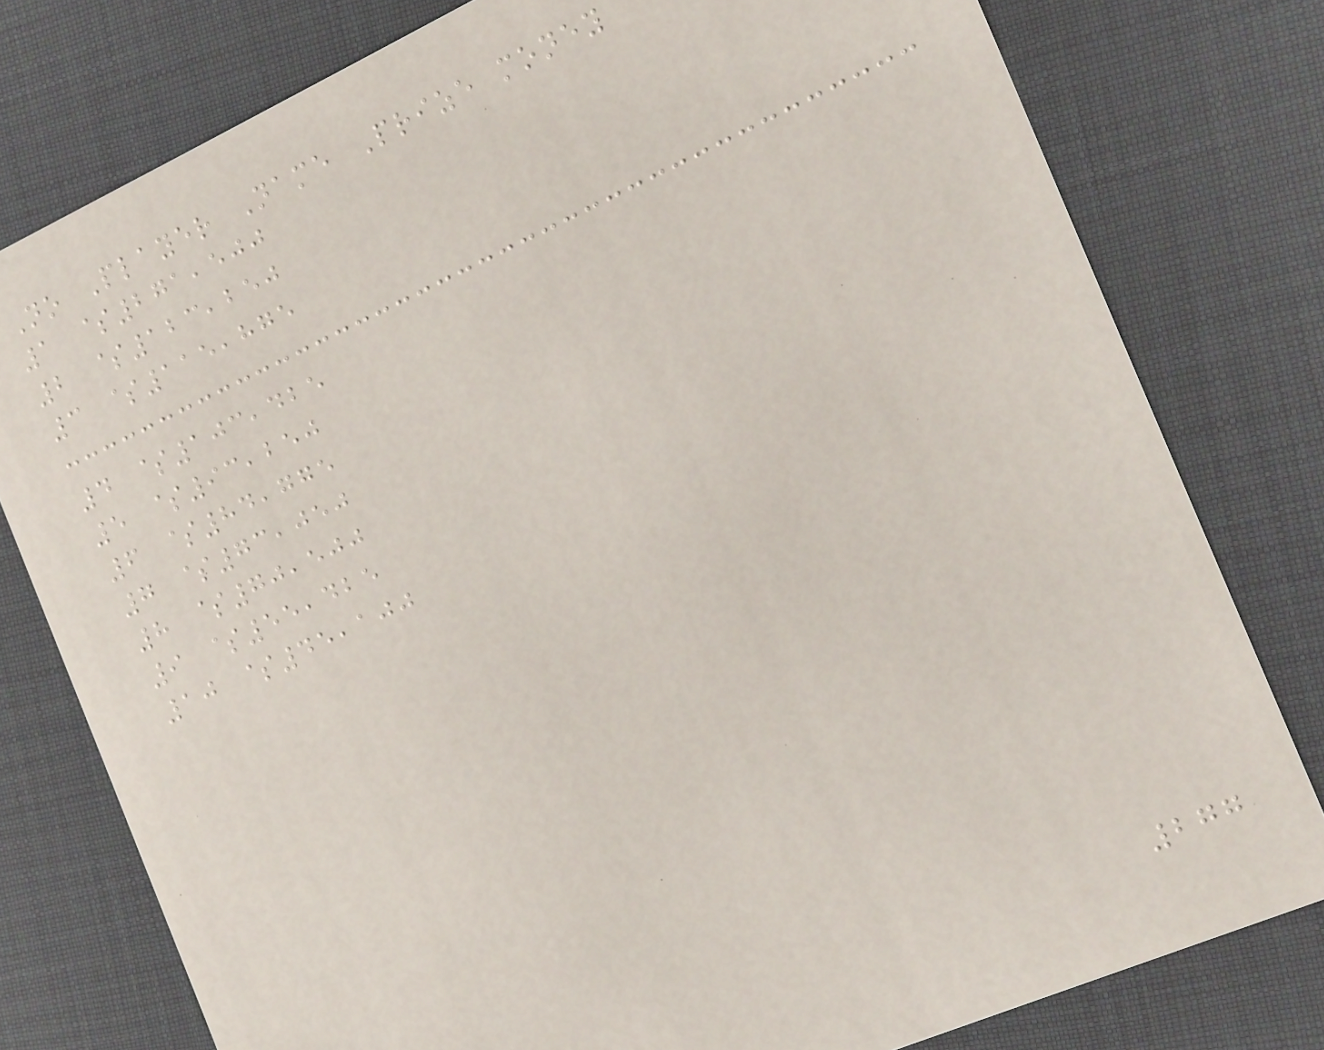No Player Name Prize money
1 $271,500
2 $123,250
3 $115,875
4 $103,425
5 $93,250
6 $84,775
7 $73,050
8 $70,500
9 $55,425
10 $45,100
277
